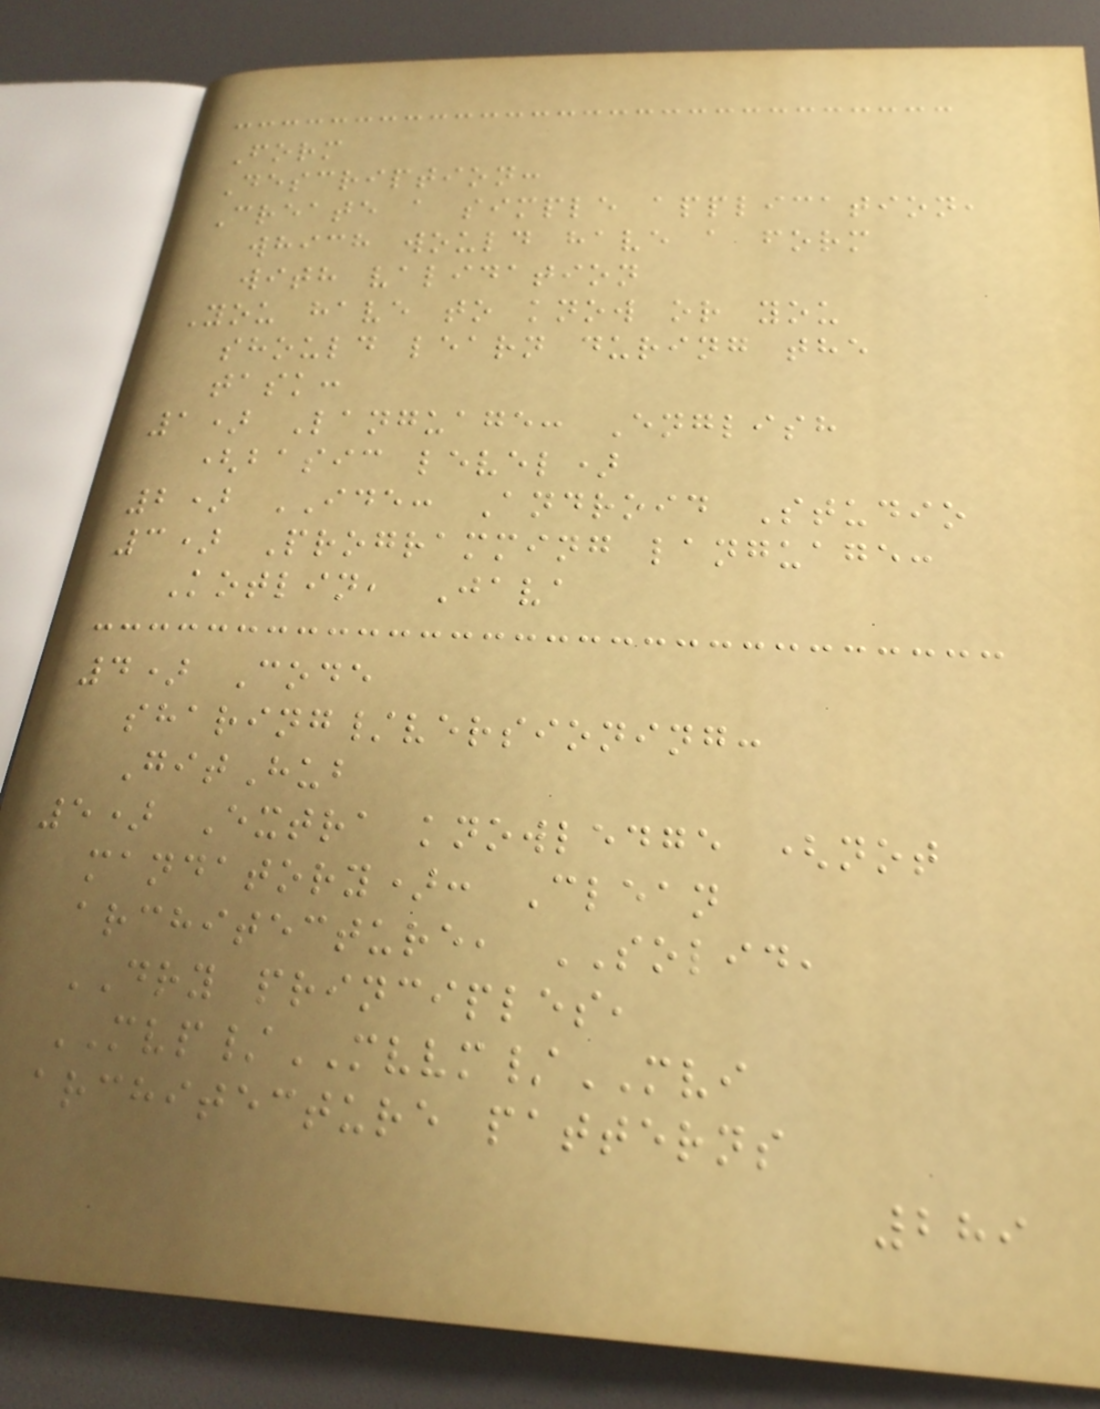Form
Description:
Create a simple application,
which would have a form
with validation
You have to know or you
should learn during the
task:
1) Language: English
(basic level)
2) IDE: Android Studio
3) Programming language:
Kotlin, Java
4) Code
sharing/versioning:
GitHub
5) Extra knowledge (not
mandatory): Clean
architecture, SOLID,
DRY principles,
MVP/MVVM/MVI
architecture patterns
289
